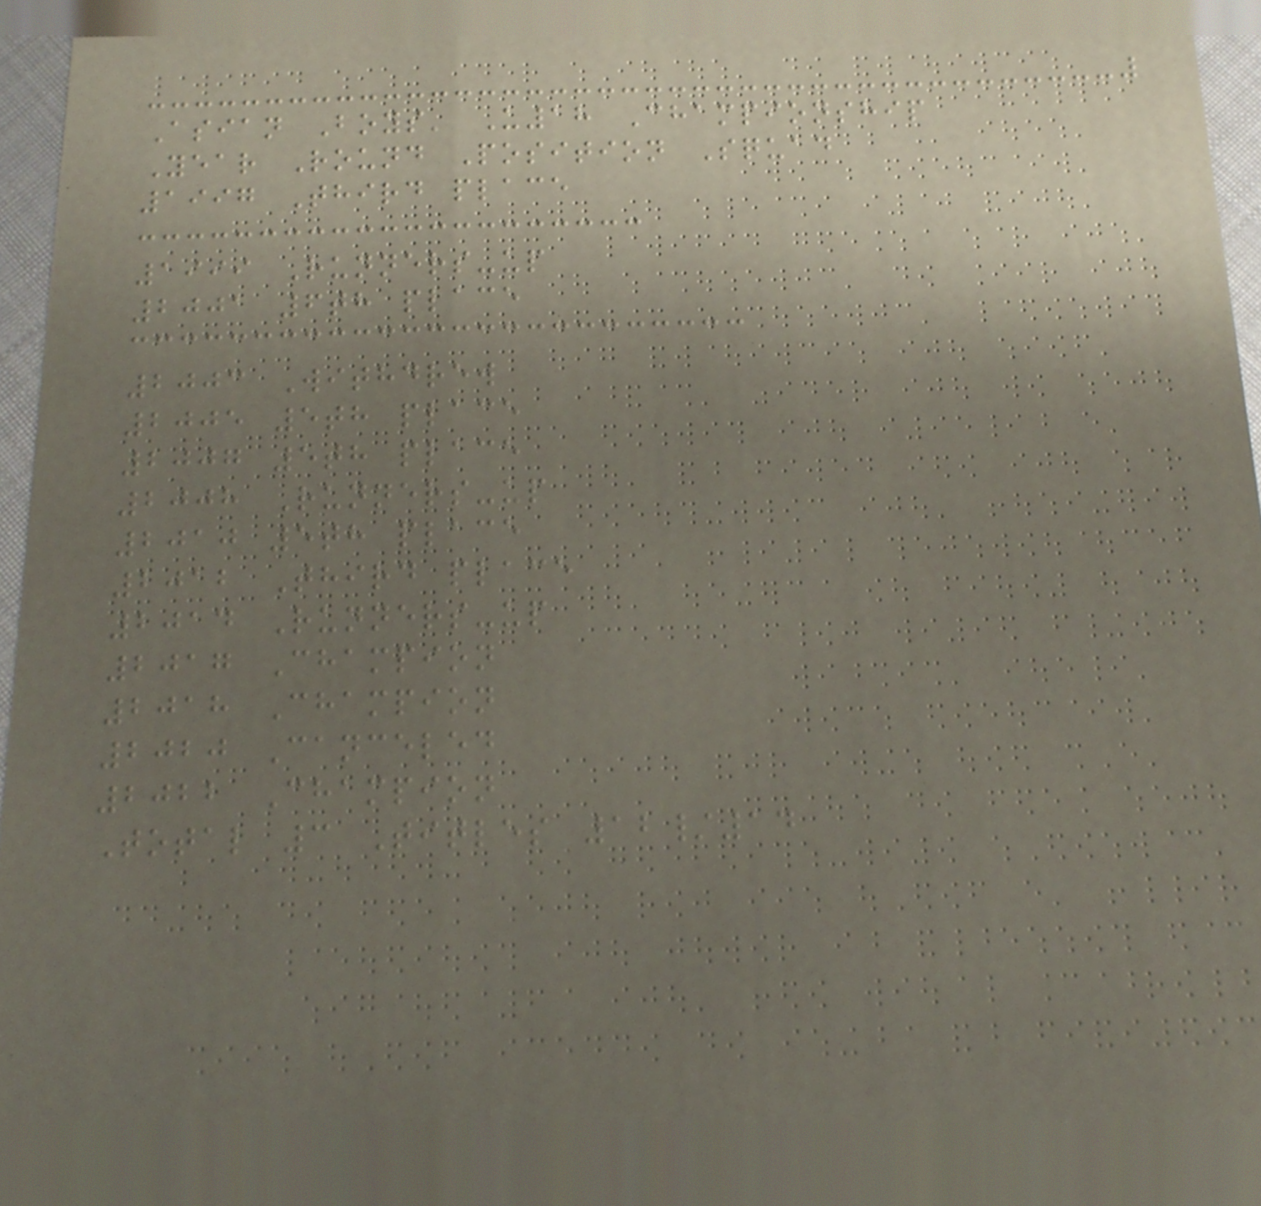Asian Boys' U18 Championship
Year Round Position Squad
1997 Third place
1999 Runners-up
2001 6th place
2003 Withdrew
2005 5th place
2007 5th place
2008 Runners-up
2010 5th place
2012 Third place
2014 Runners-up
2017 Champion
2018 Champion
2020 Canceled
2022 Champion
Total 3 Titles 12/14
